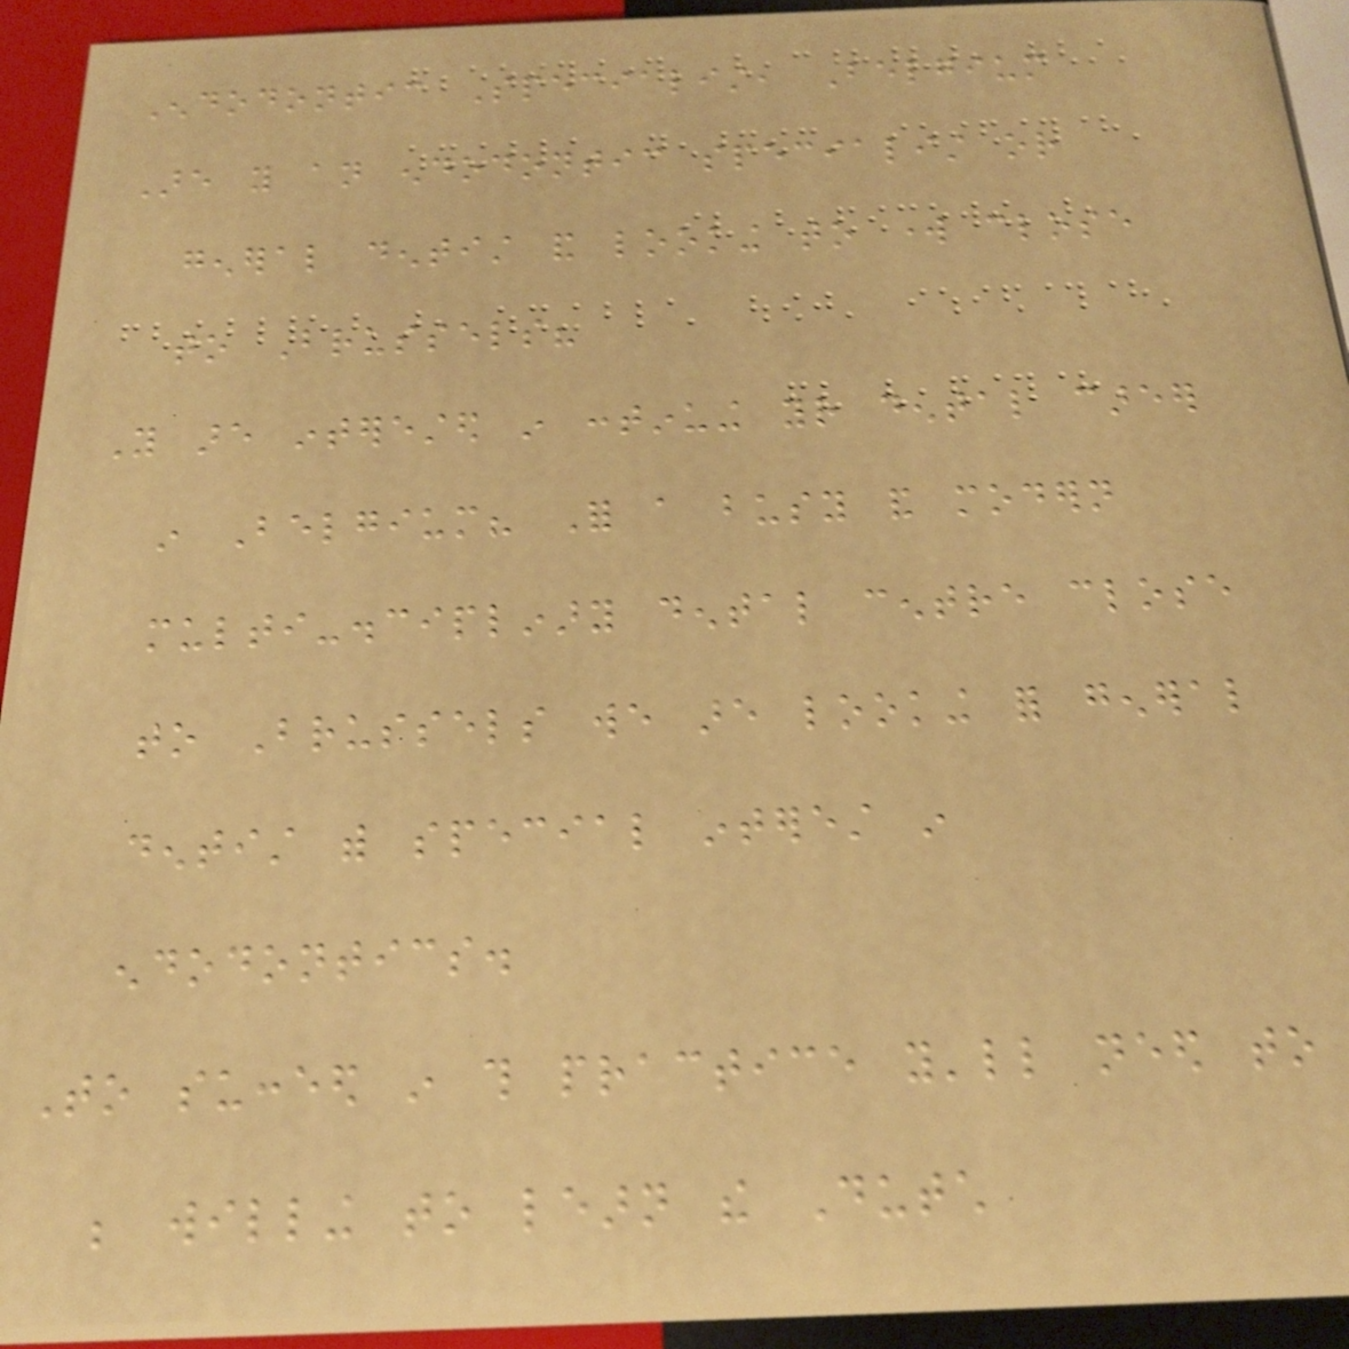Endodontic Specialist, Belgium
Are you an endodontic specialist or
general dentist and looking to work close
to Brussels?
You are interested in continuing your dental career
in Belgium? For a busy and modern
multi-disciplinary dental centre close
to Brussels we are looking for general
dentist with special interest in
endodontics.
To succeed in this practice you'll need to
be willing to learn the Dutch
